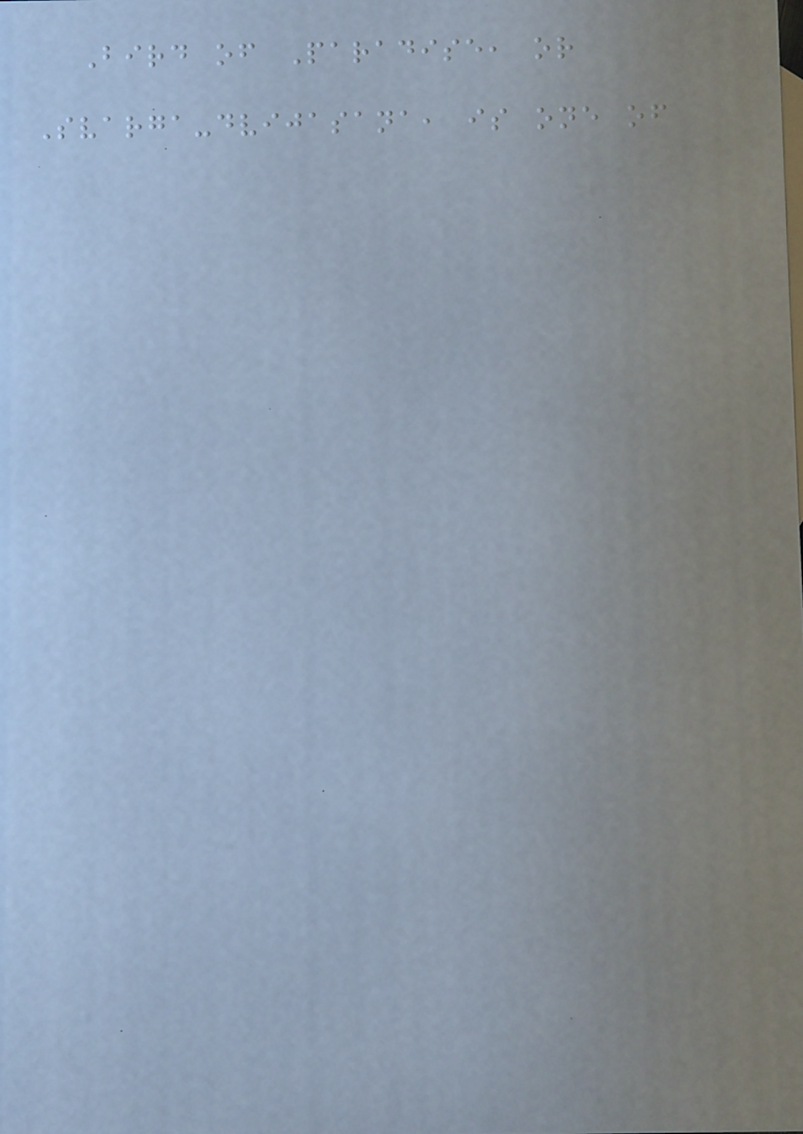Bird of Paradise, or
Svarga-dvijasana, is one of
